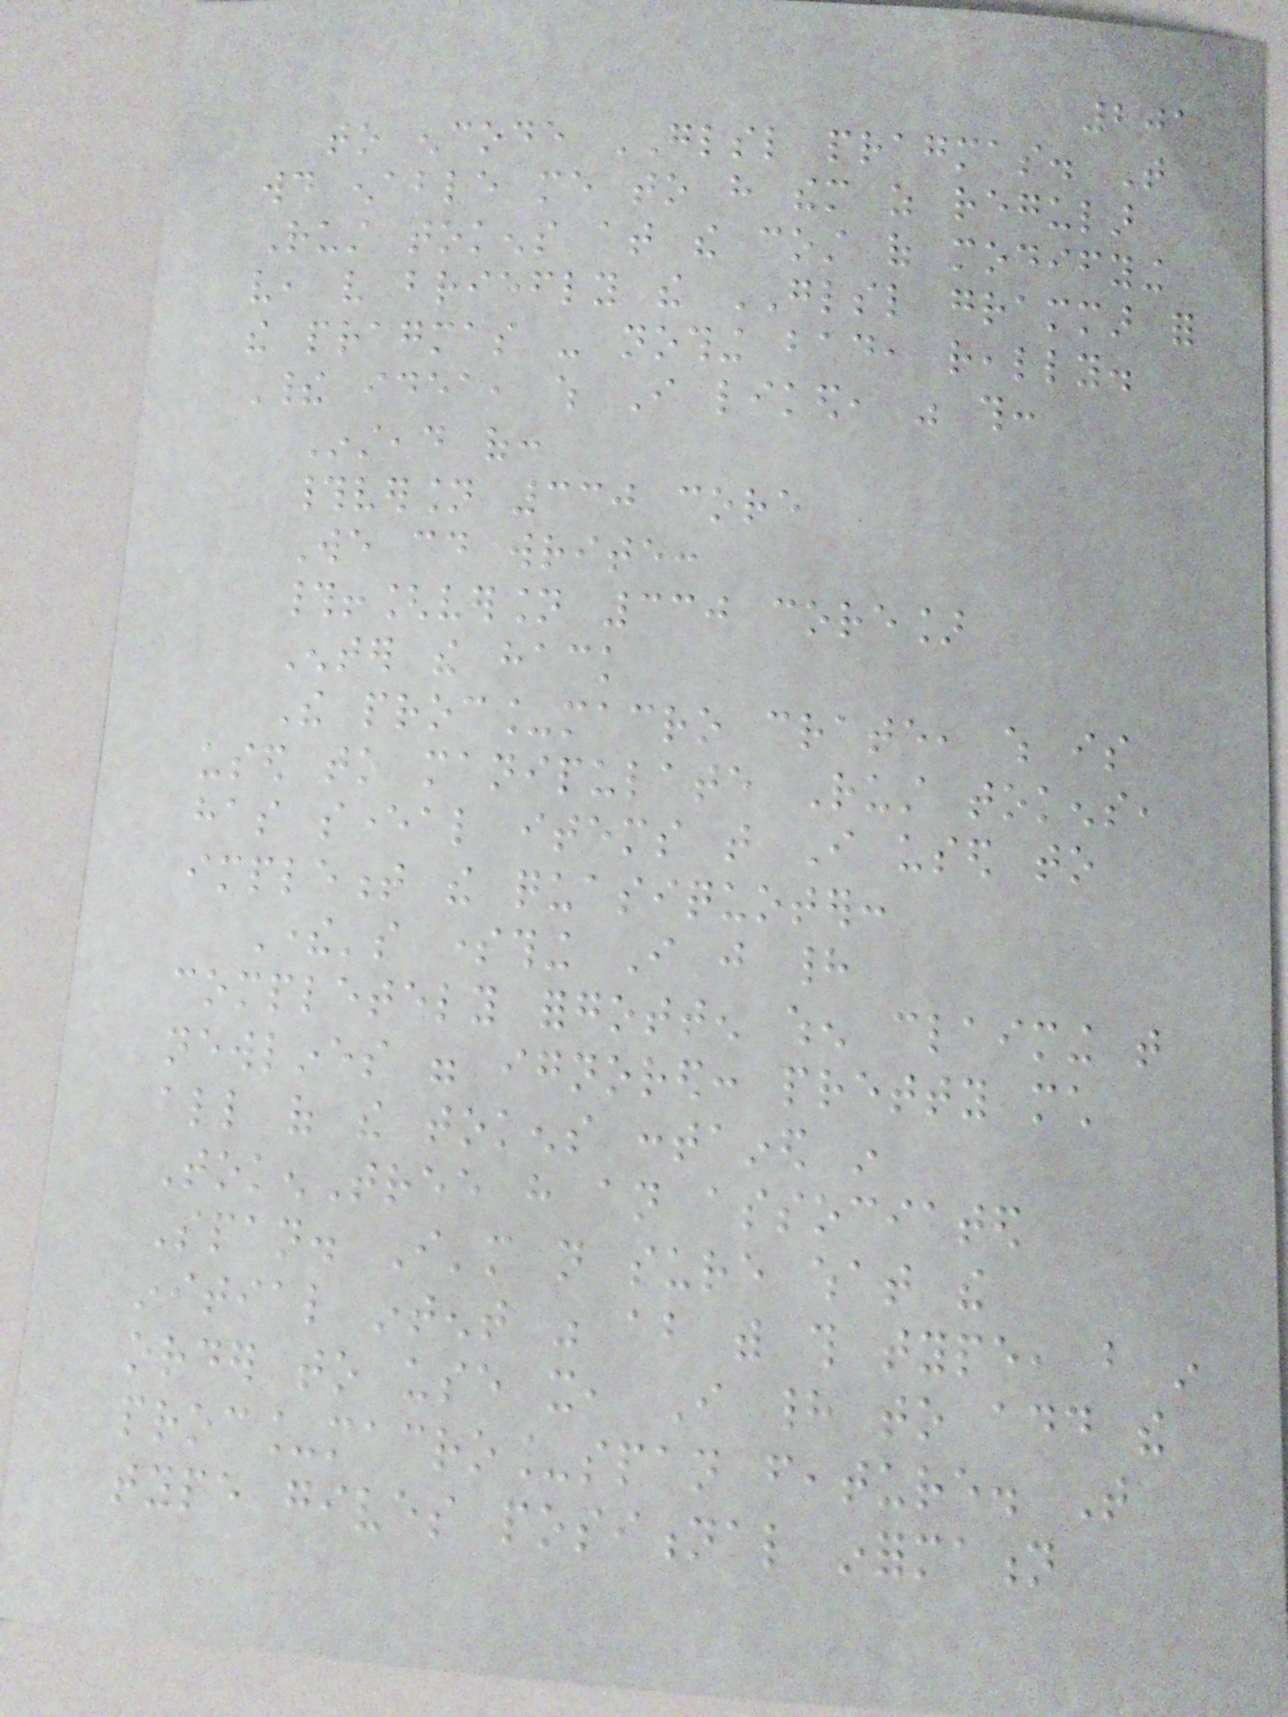201
to encode GLSL pragmas. That
would enable me to have them as regular
Rust tokens at the cost of modifying
very, very briefly the GLSL grammar for
the pragmas - nothing bad, really.
Their idea, which I liked, was this:
Instead of:
#version 330 core
We could write:
#![version 330 core]
Enter the hack
The proc_macro crate, which is
used to manipulate Rust tokens,
has several items that I used to
implement the quasiquoter:
There's something I just had
completely forgotten when claiming that
newlines were ignored: pretty much
all of the tokens contained in
TokenTree have an associated
Span. I'm not sure what the
initial intent was about with this type, but in
order to use it, I had to add the
proc_macro_span feature. That
type gives positional information
